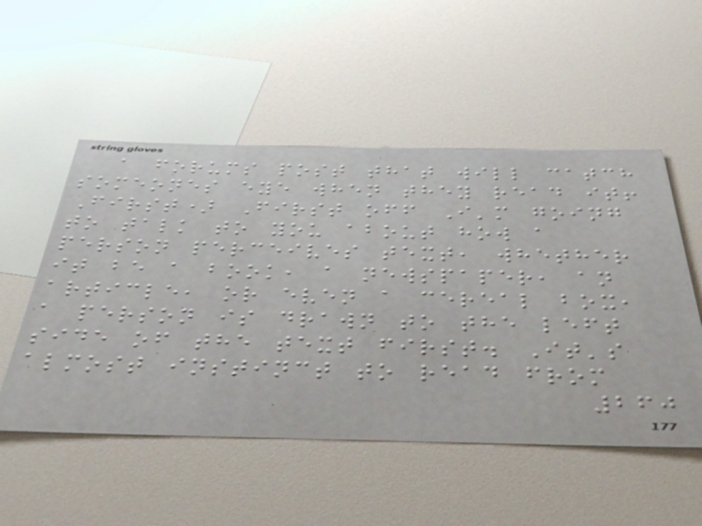a forums post that will catch
someones eye when they read it!
First) First off I'm going
to talk to you about how a
person perceives text, whether
it be a book, a newspaper, an
article, or even a cereal box,
a person is drawn to the left
side of the text first. It's
almost instinct to read from
260
